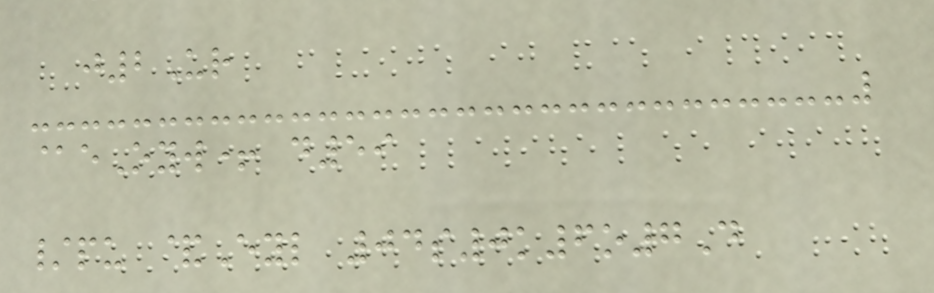j2Ur
@eOyw+ d59
/pu &Eyl 04s0k6o7D
